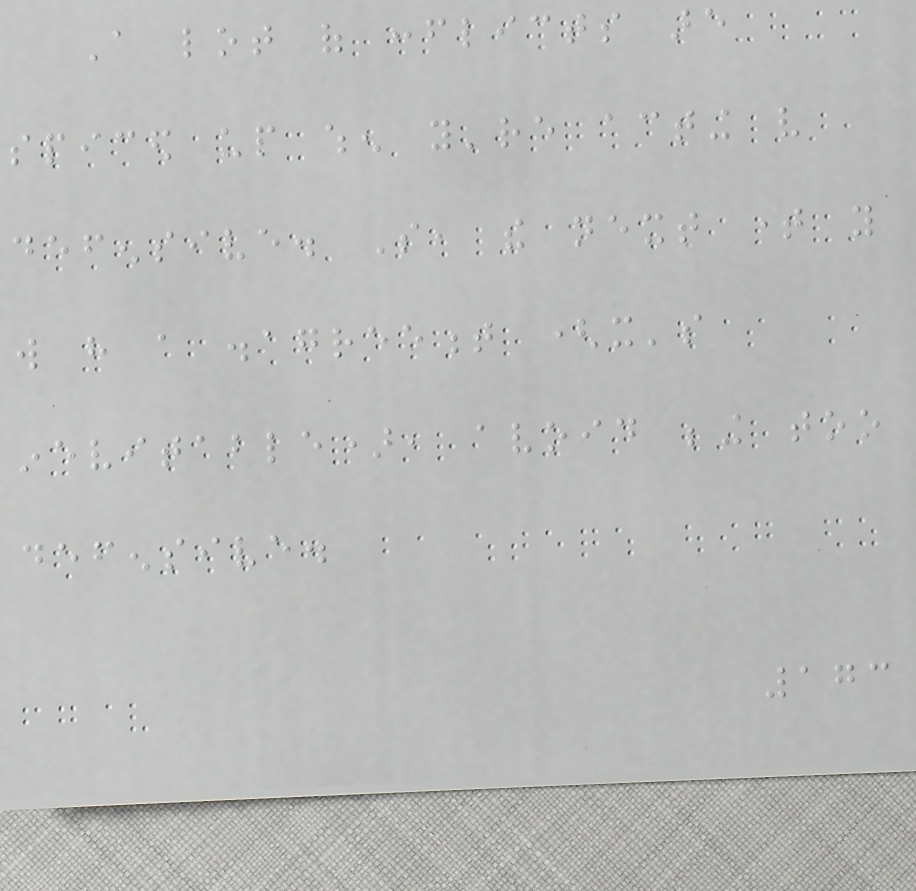A lot of conflicts are
spiced up when you're acting very
defensive. So, the next time you
will have a disagreement (it's
inevitable), avoid being too
defensive.
173
